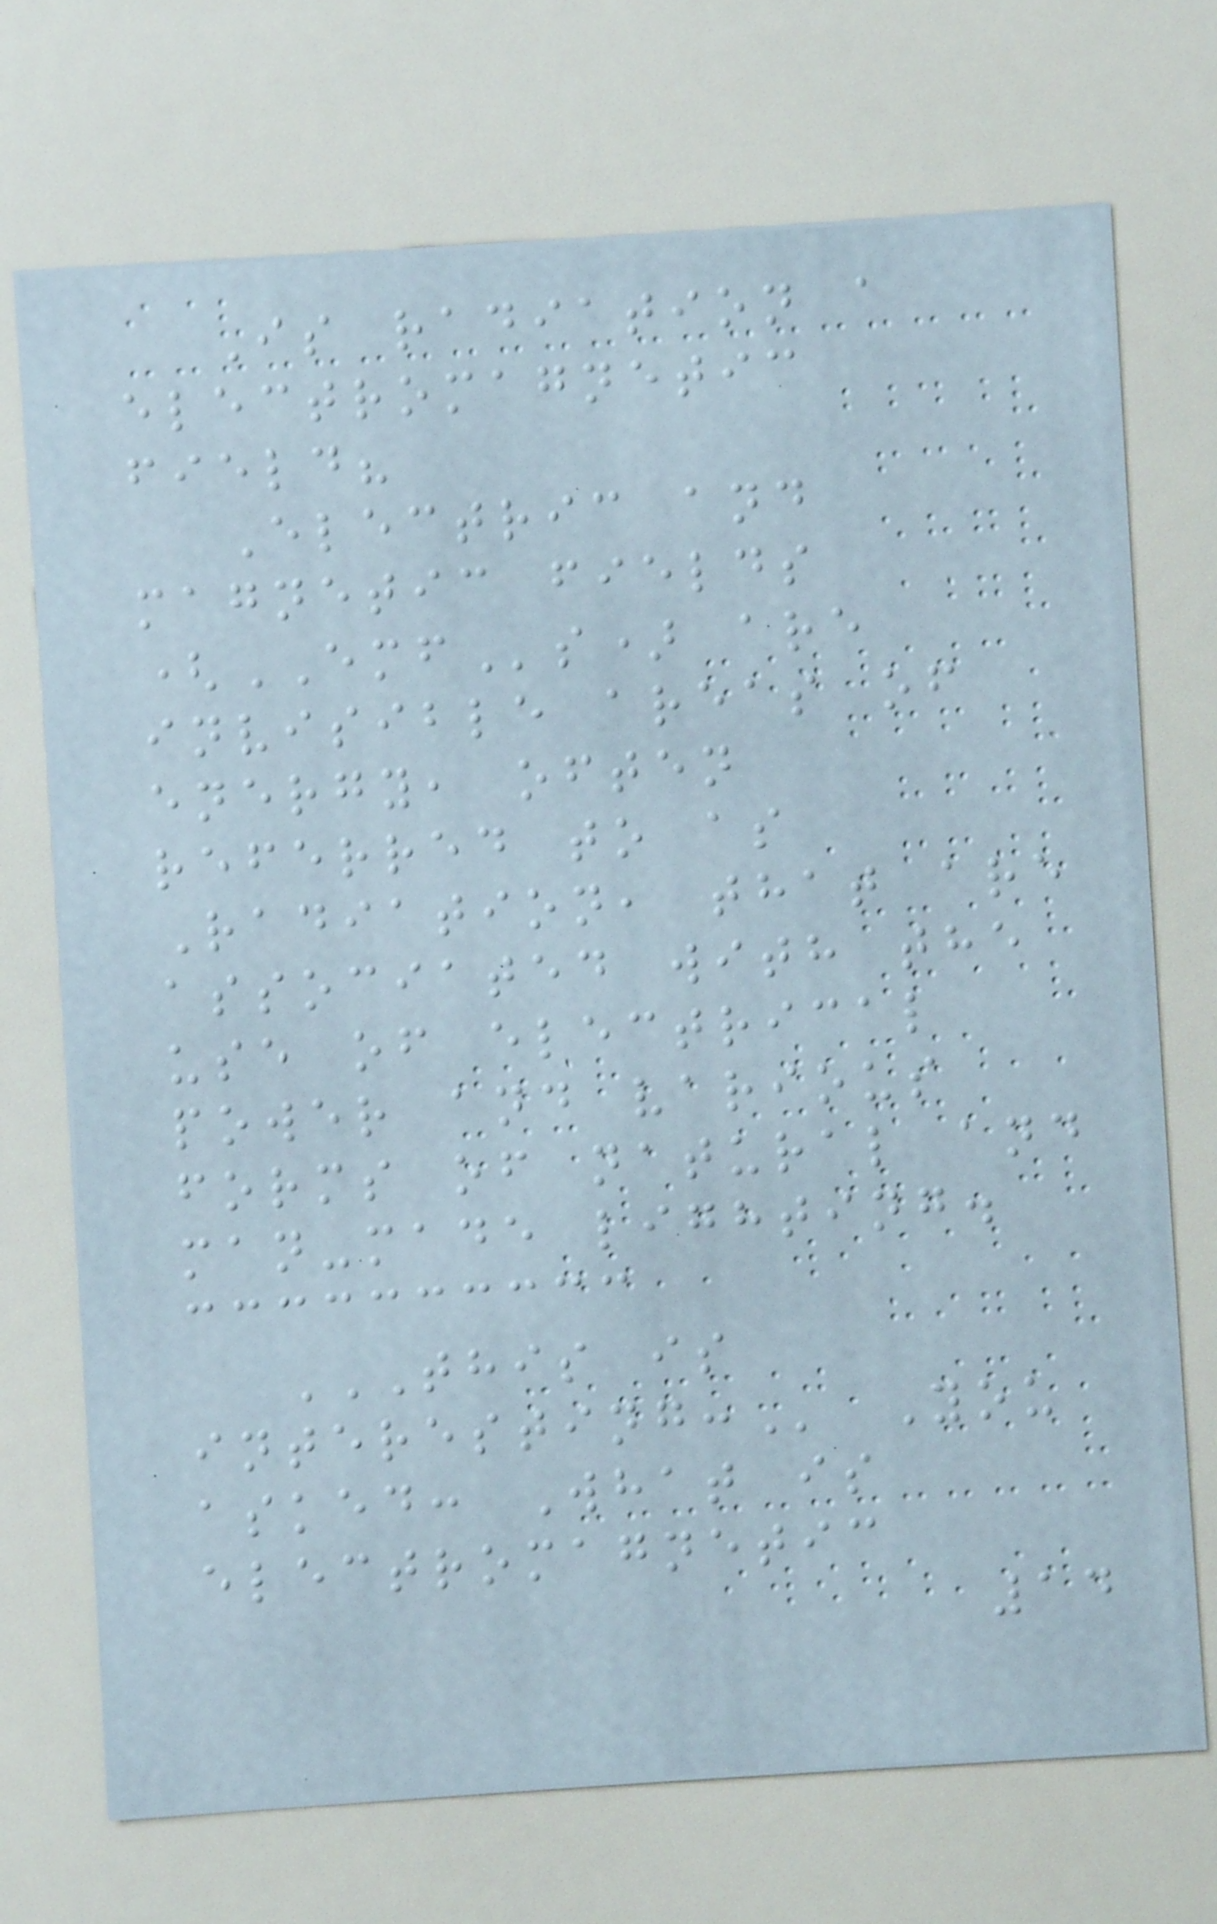Is radiation a
electromagnetic
field?
Electric and
magnetic fields
(EMFs) are
invisible areas of
energy, often
referred to as
Radiation, that are
associated with the
use of electrical
power and various
forms of natural and
man-made lighting.
THIS IS
INTERESTING: You
asked: What is
electromagnetic
14
